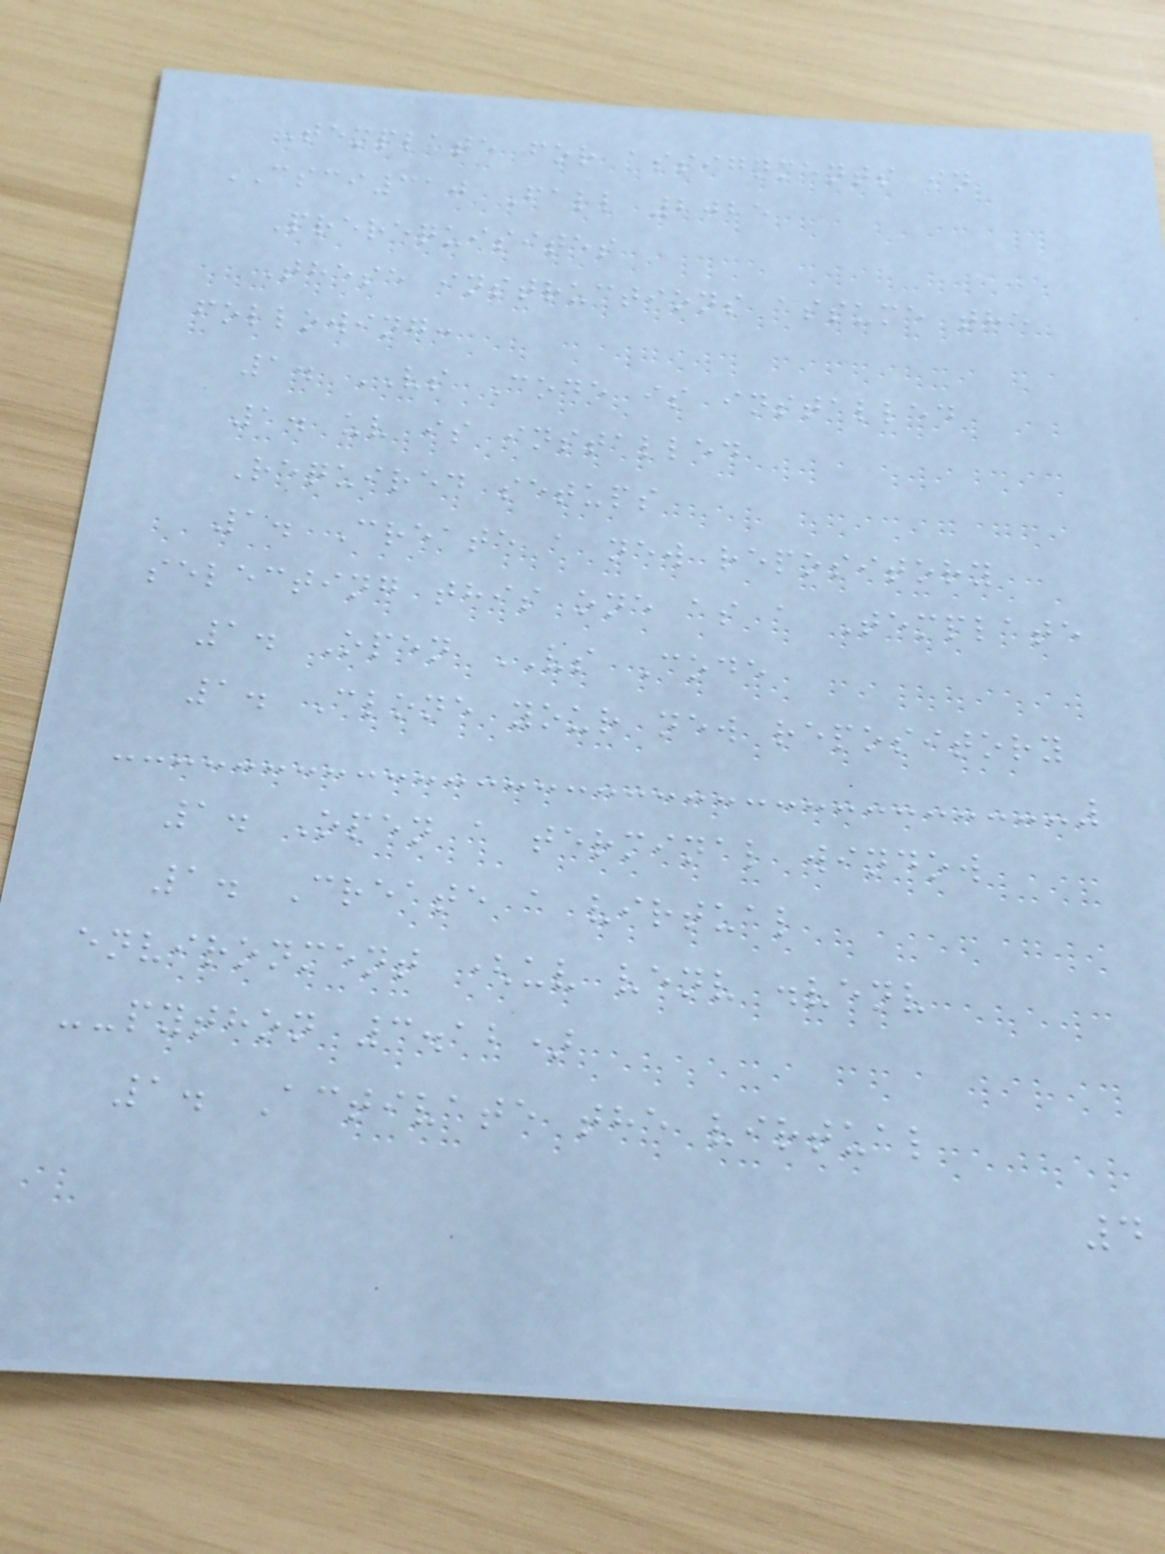Template for assignments in
CSCI310 Fall 2025
Prerequisites
These instructions assume the
following:
1. VS Code is installed
1. uv is installed
Required setups
1. Create a new repository
selecting this one as a Template
1. Open VS Code
1. Clone your new repository
1. Open a terminal window
1. Create a virtual
environment (uv venv .venv
--python 3.12)
1. Activate the virtual
4
